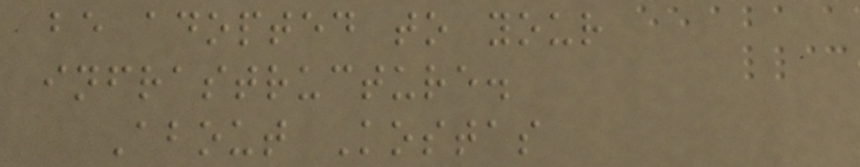be adopted to your
infrastructure.
About Kostas
